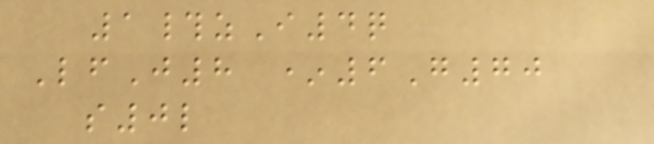1#zI4q
LfJ8 *6G70
s0l
